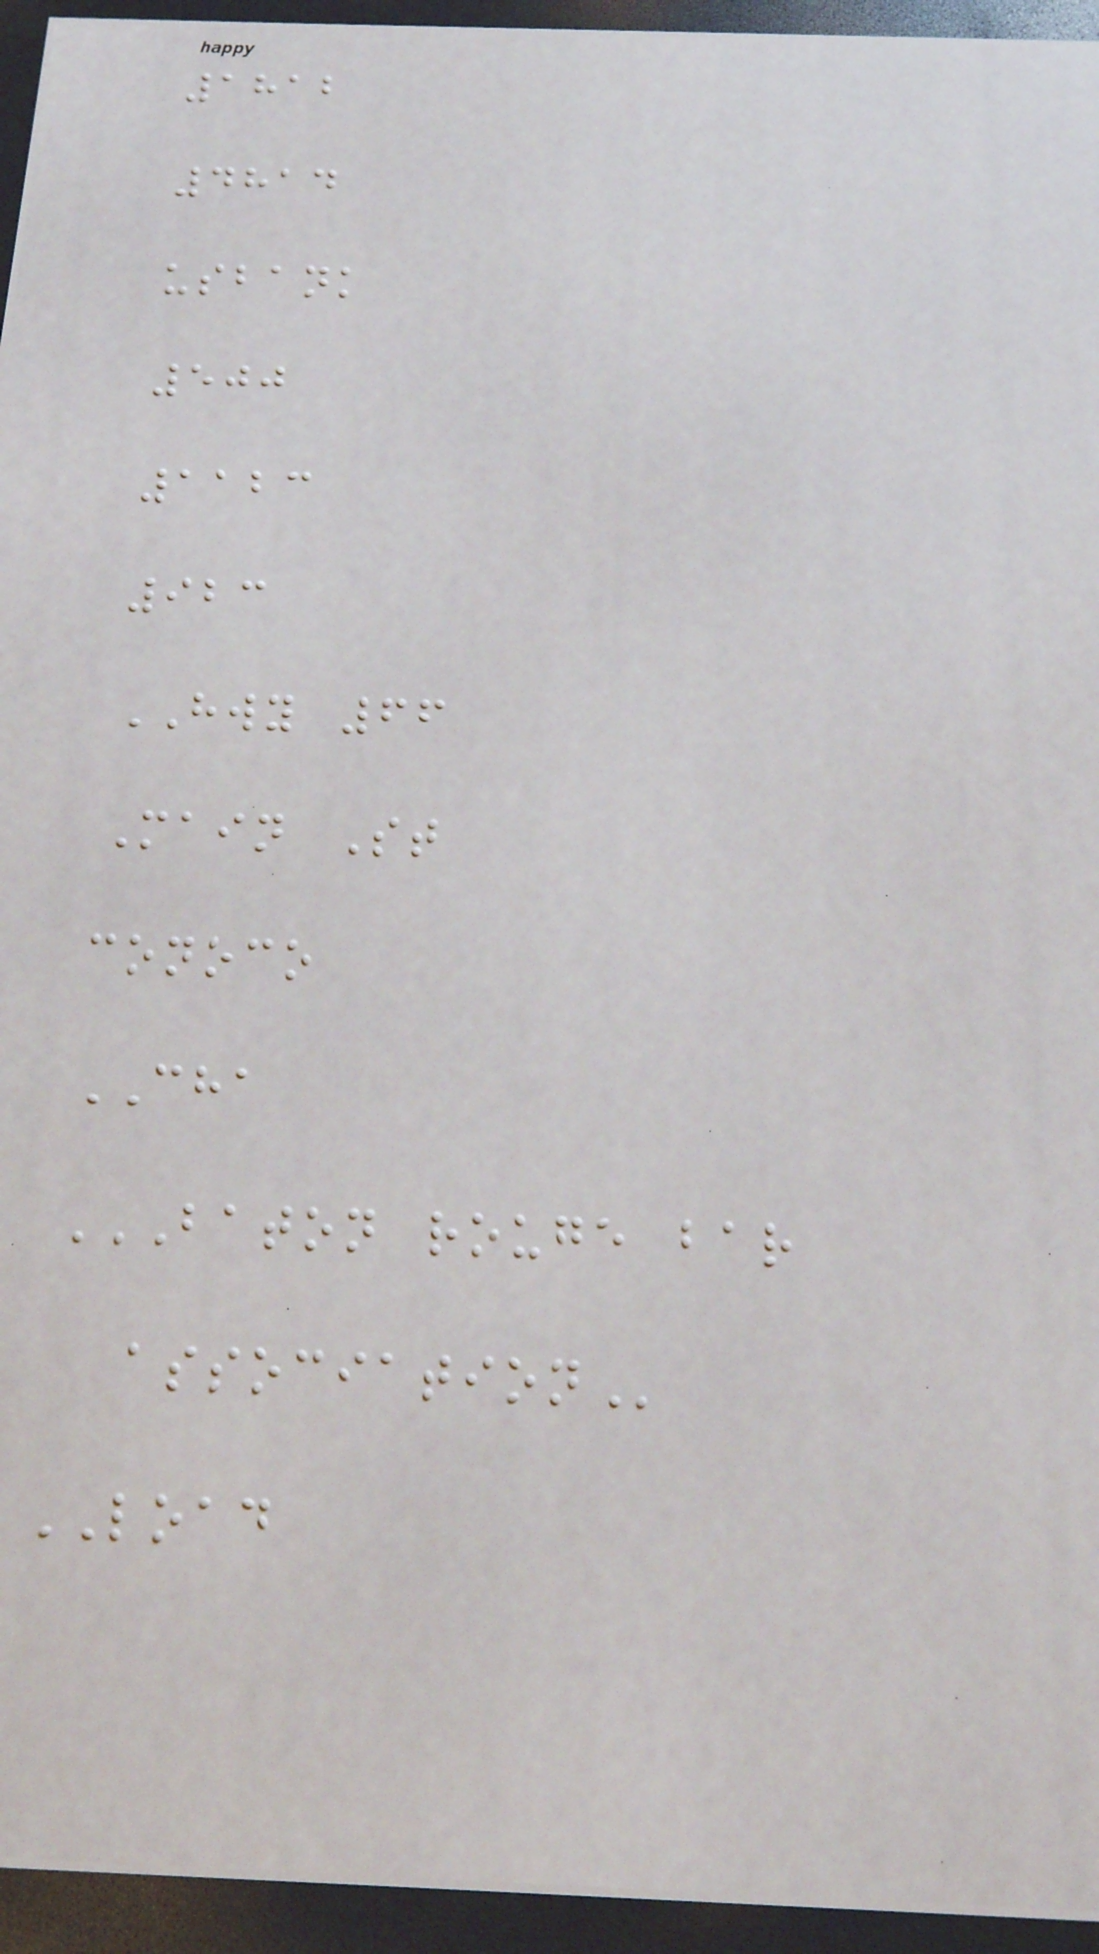1812
4814
usbank
500
1123
923
HWY 66
Main St
conoco
CHA
BATON ROUGE BAR
LOAD
